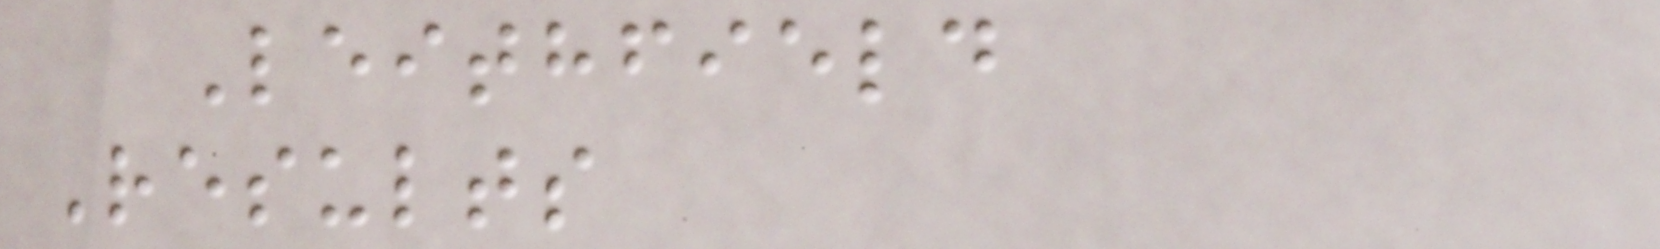Leithfield
Results
